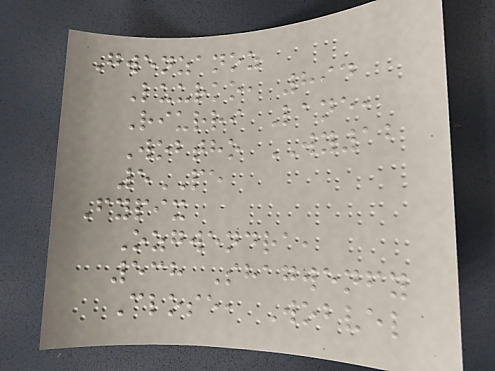Gwenzanoz
Luurko, 894
Riurri Lane,
Wobtho WY12
5PE
Fypix
Ozgwendra,
538 Shagwenfy
Close, Wobvel
